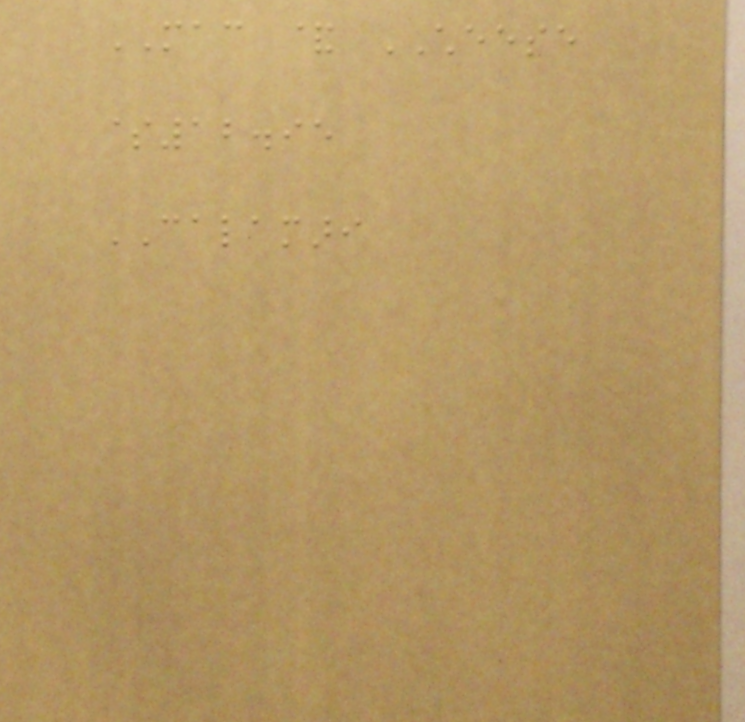MAC & CHEESE
$12.95
CALAMARI
